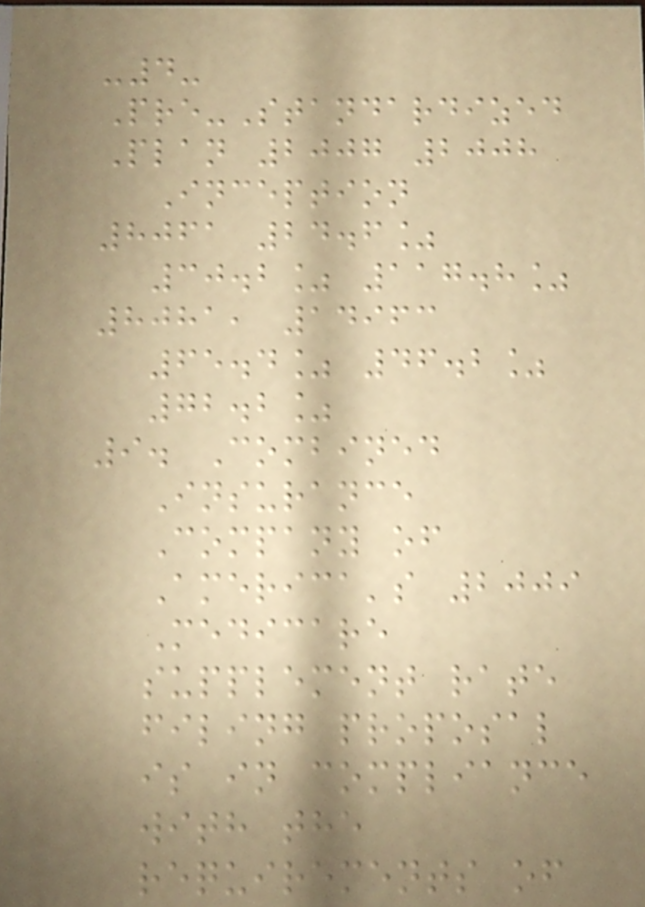-4-
Pre-Standardized
Plan 2007 2008
Inception
8061 24.6%
30.2% 117.8%
8081, 14963
65.4% 46.2%
72.2%
9. Combined
Insurance
Company of
America's 2009
Medicare
supplement rate
filing proposal
is in compliance
with the
requirements of
